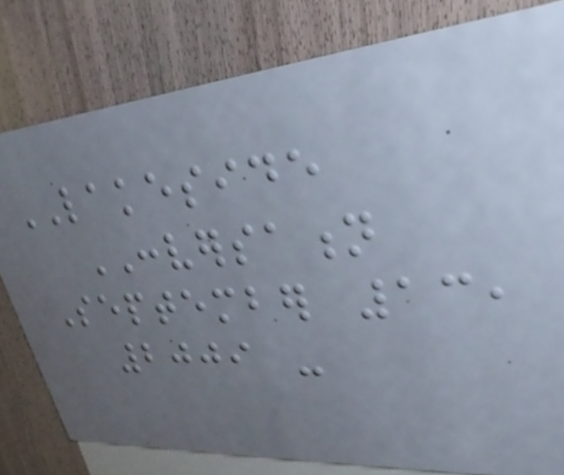LAKESIDE
CONVERSATION
September 13,
2009 -
